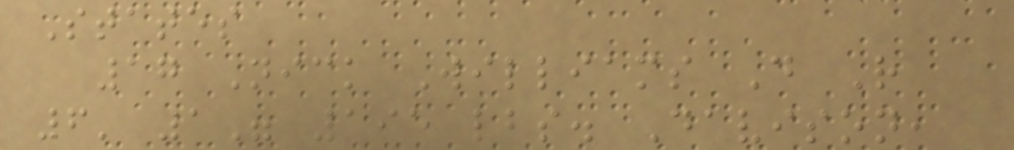States
17 Nick Williams D R
6' 1" 195 lbs. Davison,
